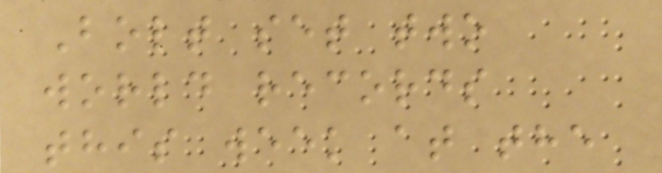Bolt set two
world records
this week at the
